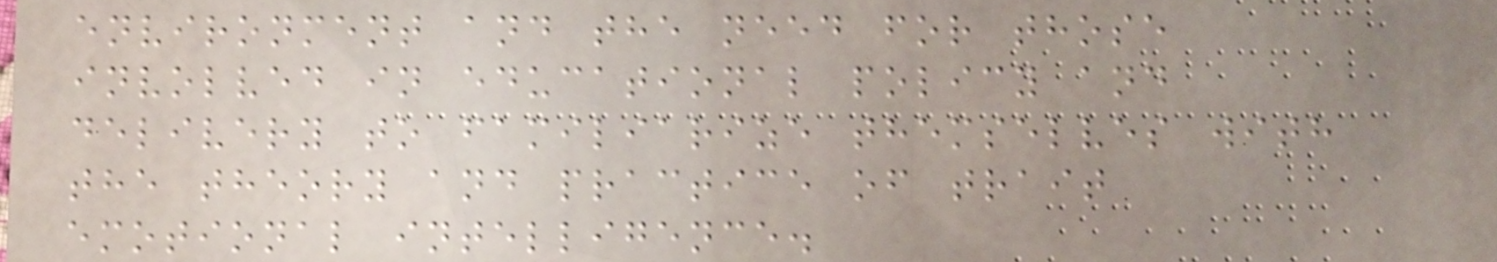environment and the need for those
involved in educational policy and
delivery to familiarize themselves with
the theory and practice of trait
emotional intelligence.
